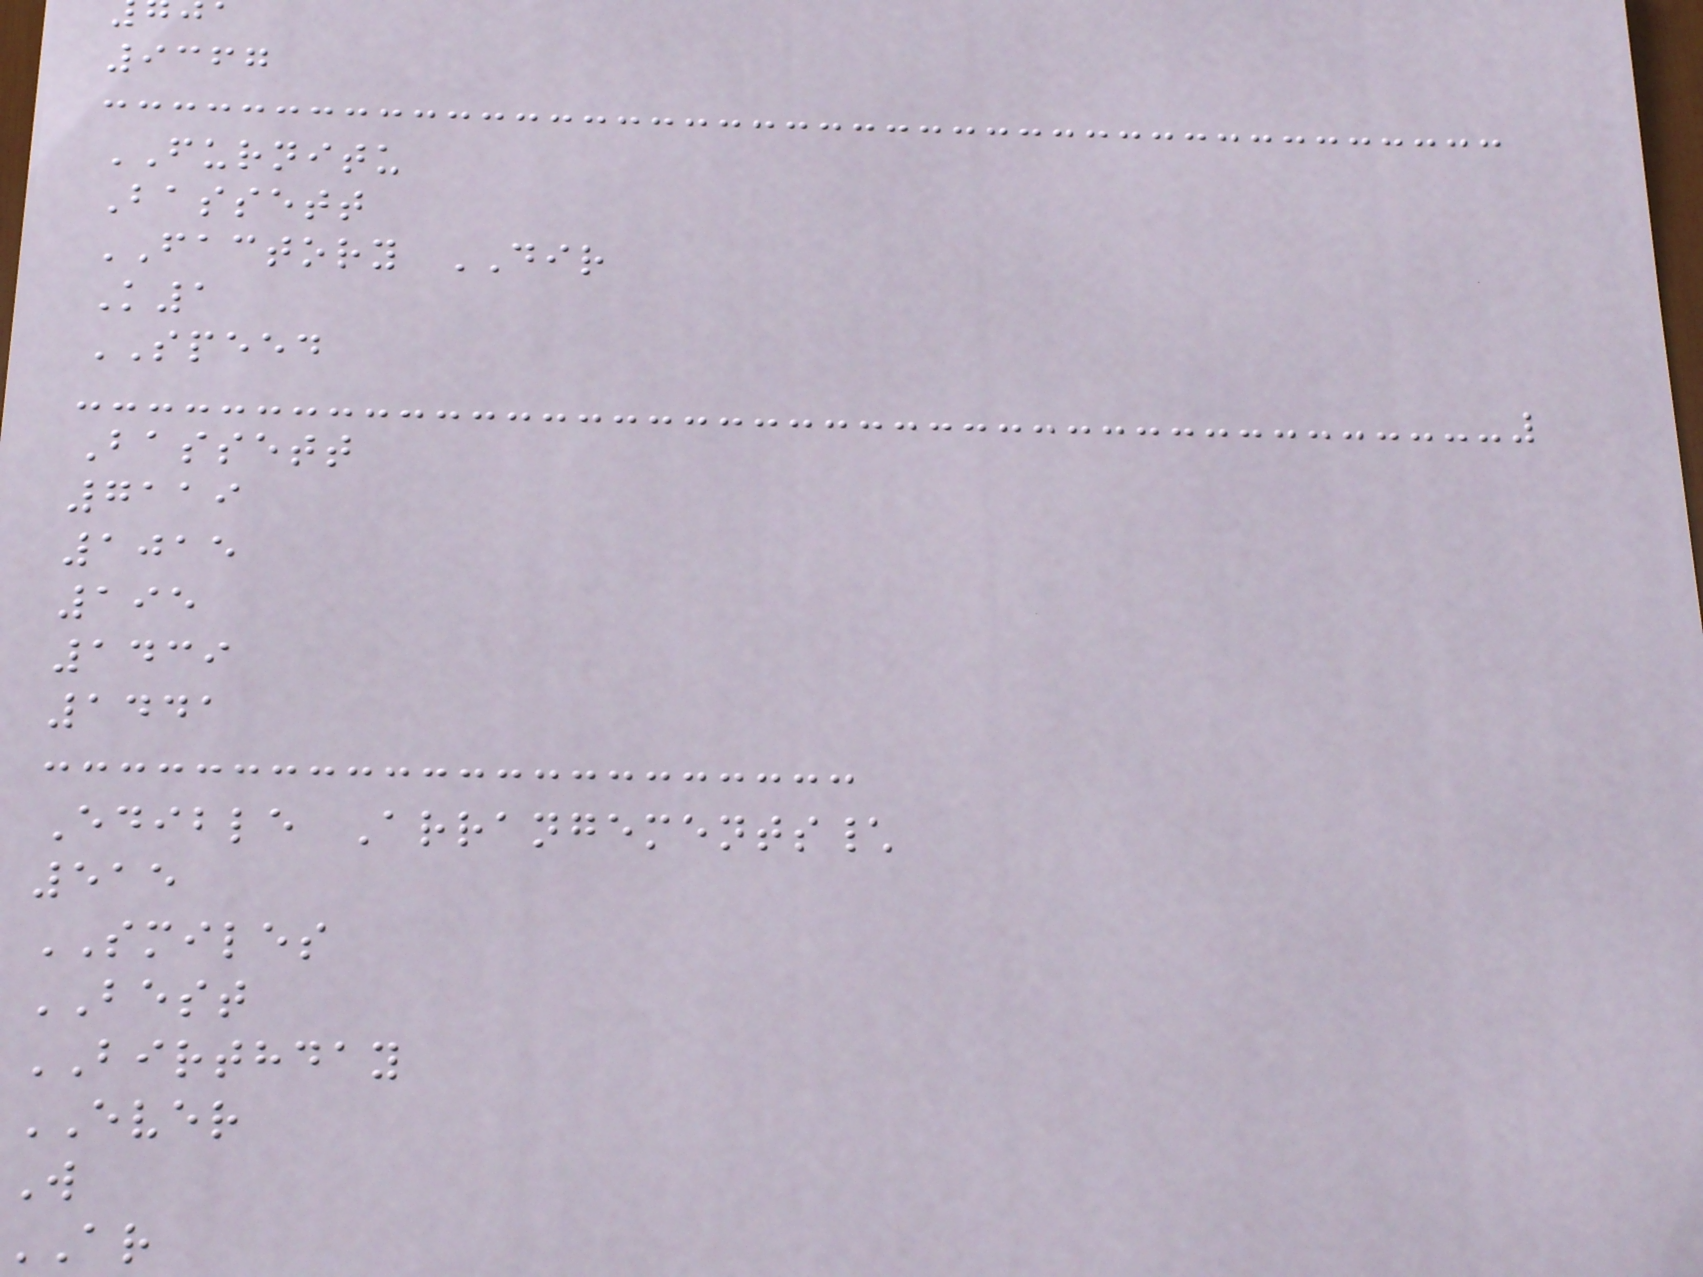9367
FURNITU
Bassett
FACTORY DIR
K1
SPEED
Bassett
7119
1015
195
1439
1441
Edible Arrangements\
515
SMILES
BEST
BIRTHDAY
EVER
W
